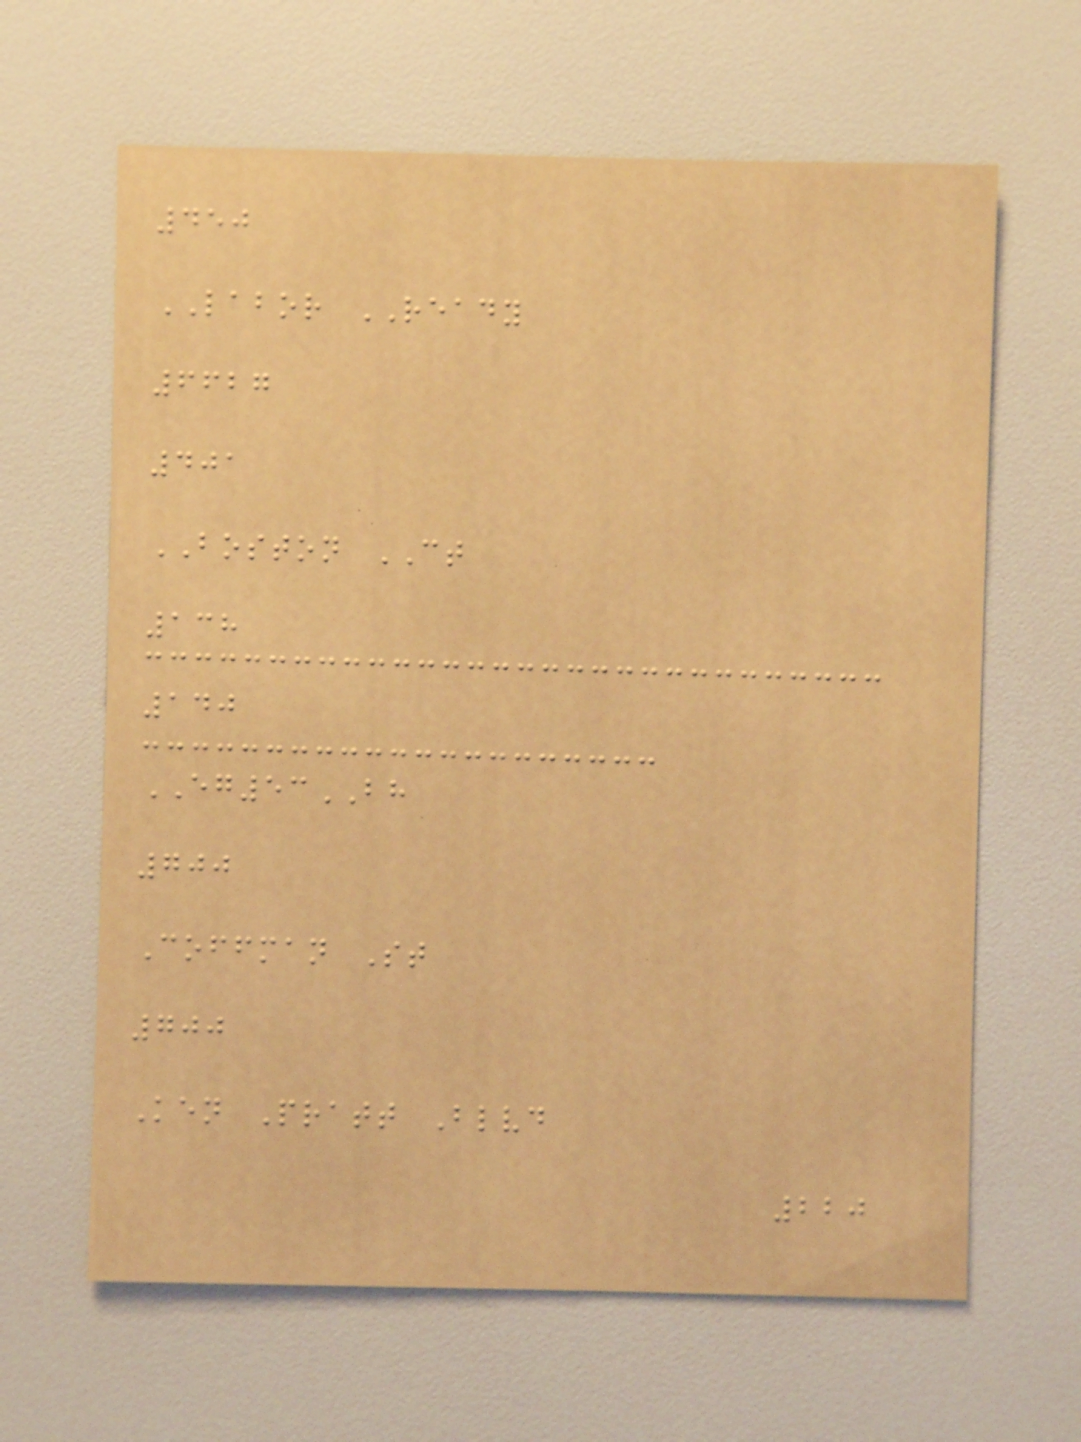450
LABOR READY
6627
401
BOSTON CT
138
140
EG53BH
700
Coffman St
700
Ken Pratt Blvd
220
